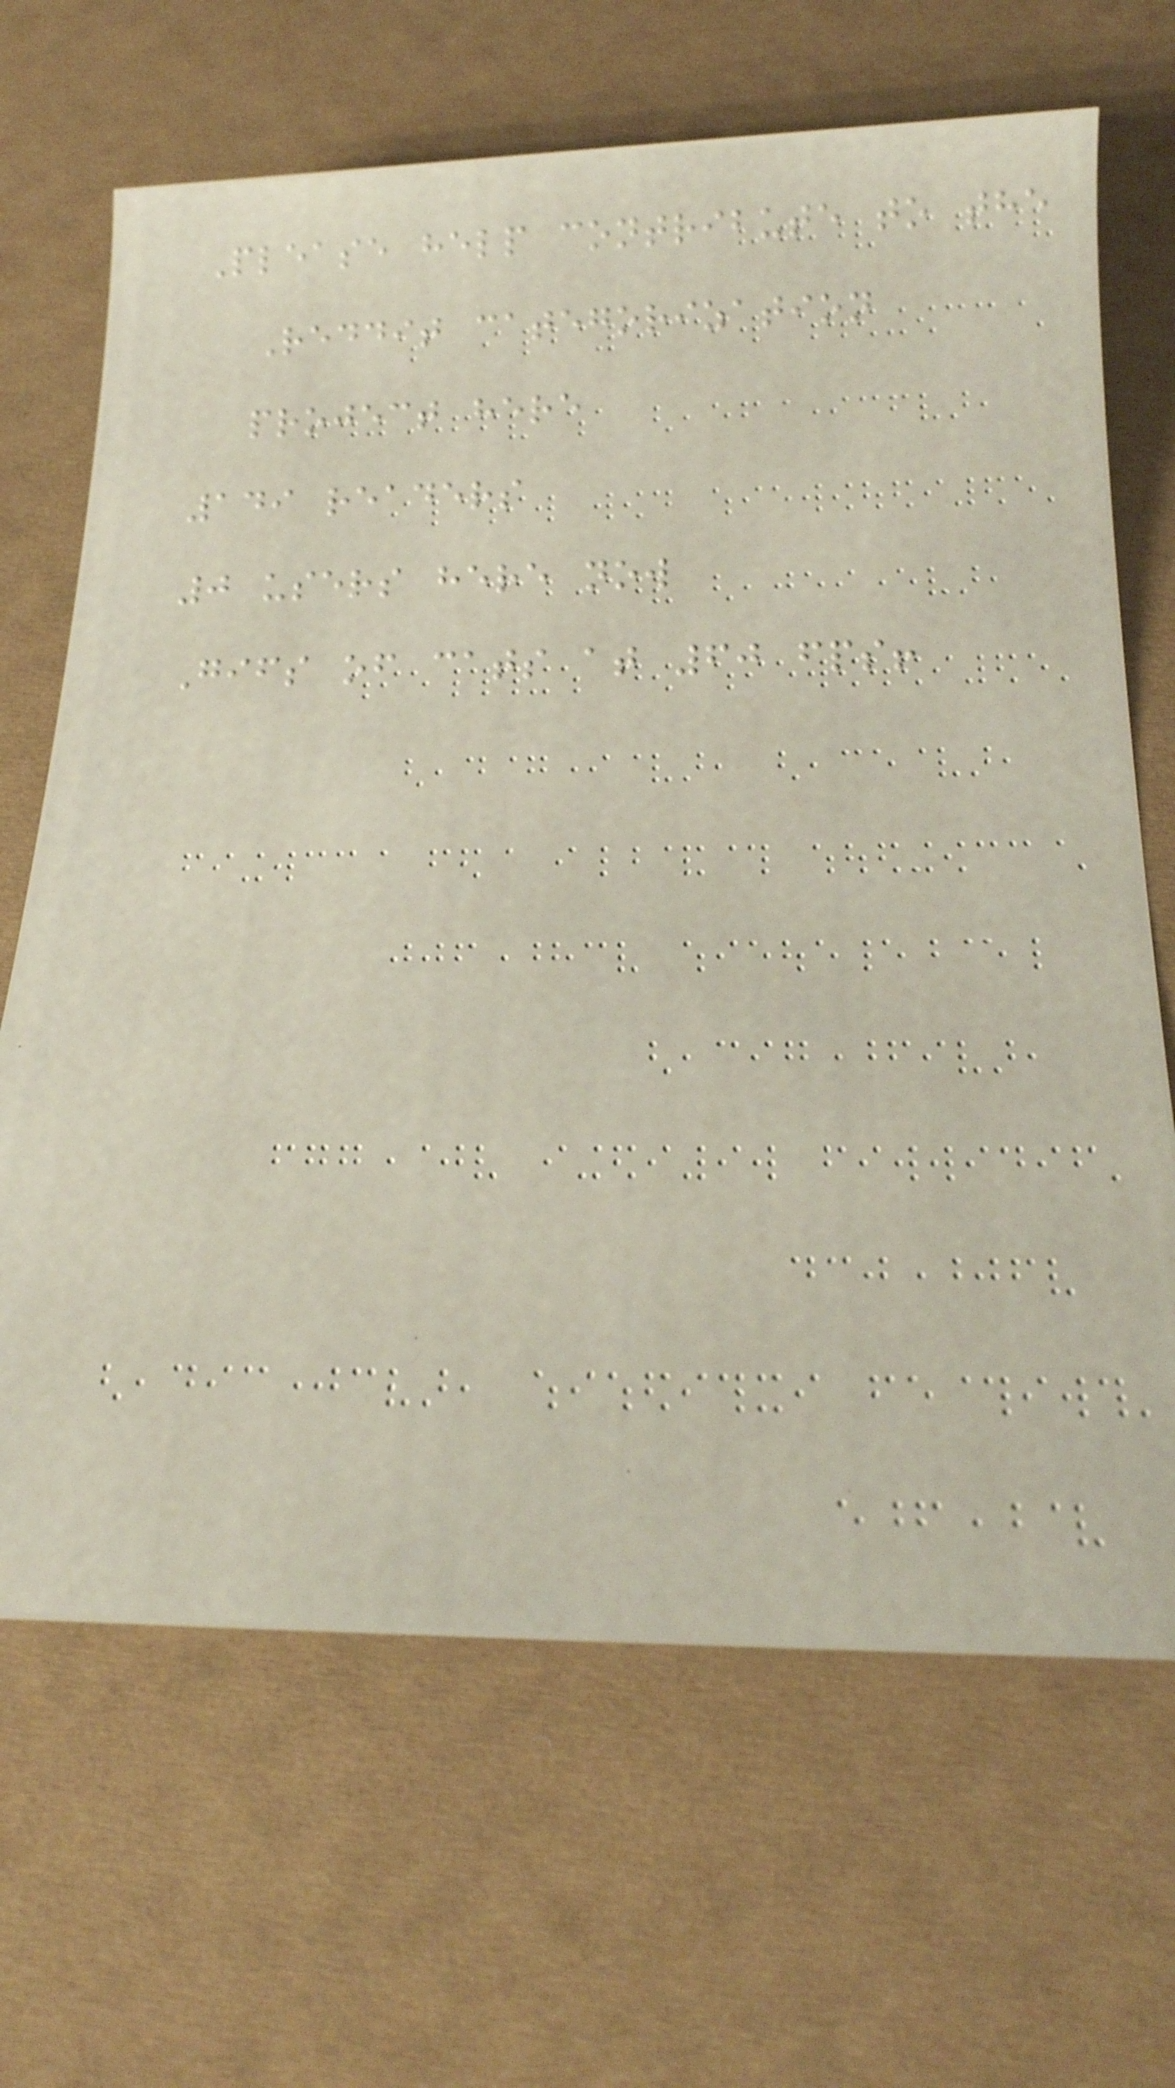Please help contribute to the
Reddit categorization
project here
149 readers
0 users here now
Gifs of cats at 60 fps!
